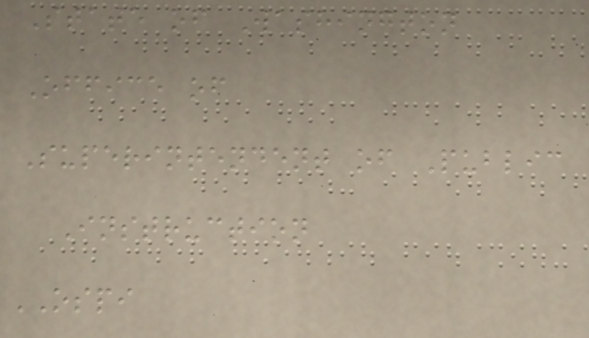State of Washington
Office of
Superintendent of Public
Instruction
OSPI
